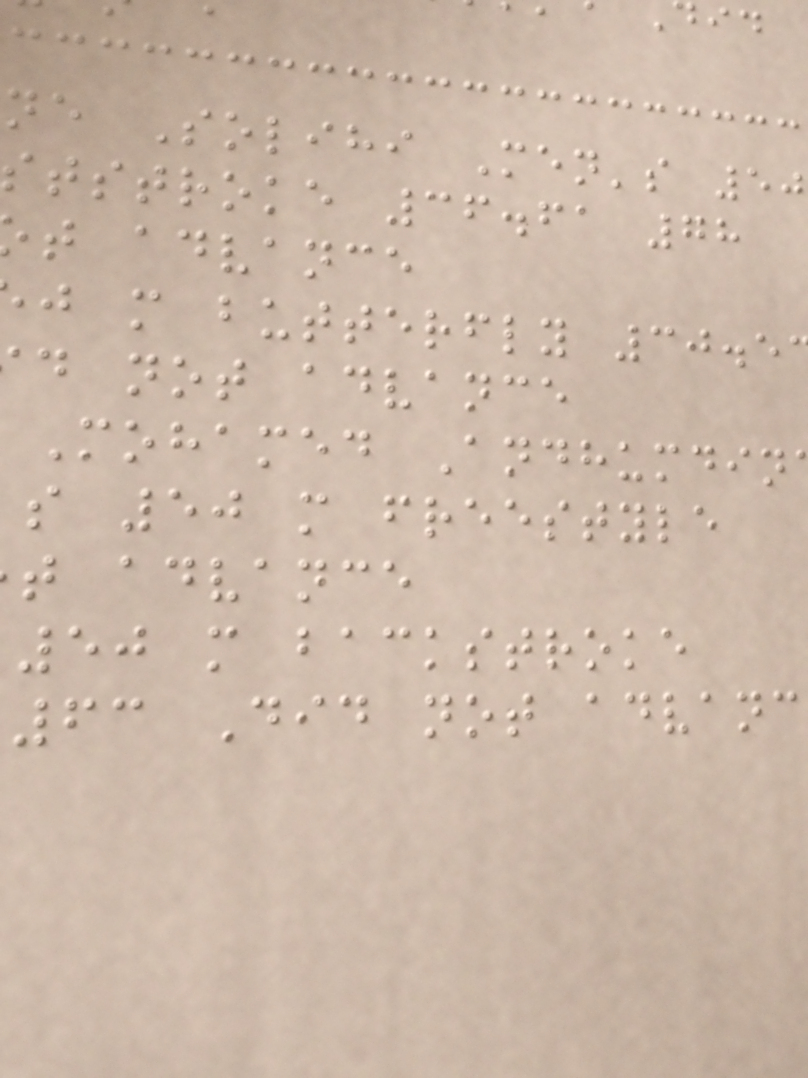ne Solihi Men's 50
ststroke 36.61 78
t advance
j m butterfly 30.5
d not advance
Mohamed Andhumdin
s 50 m freestyle
t advance
50 m backstroke
63 Did not advanc
